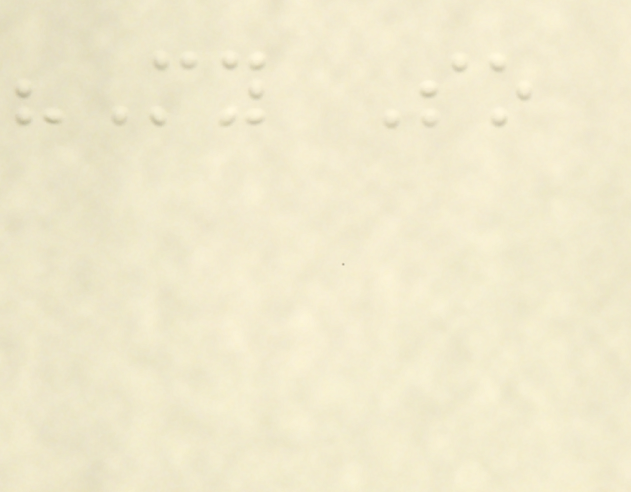"My So
